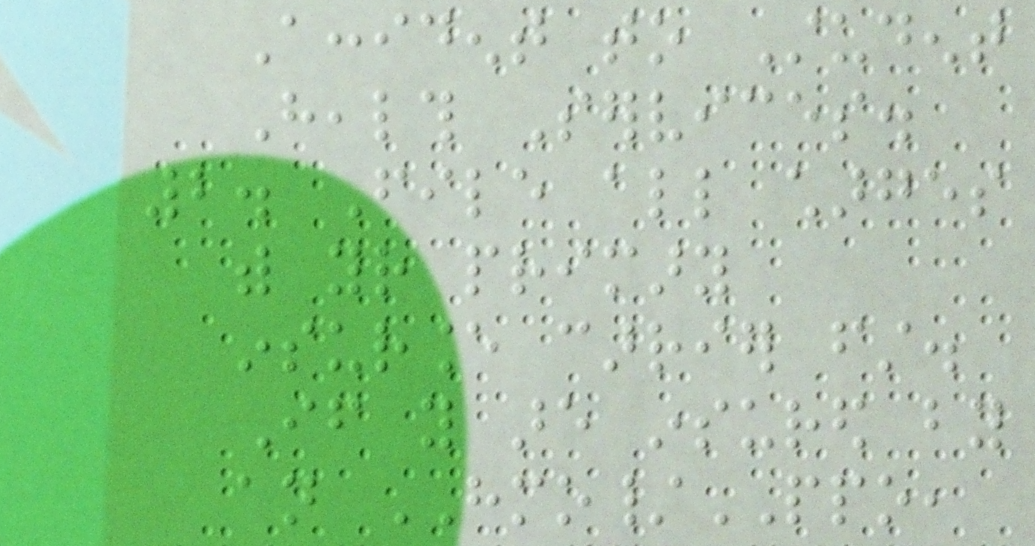Accident to Student
Health Services.
2. File all charges
with your primary
insurance carrier first.
If you are insured by
an HMO/PPO,
